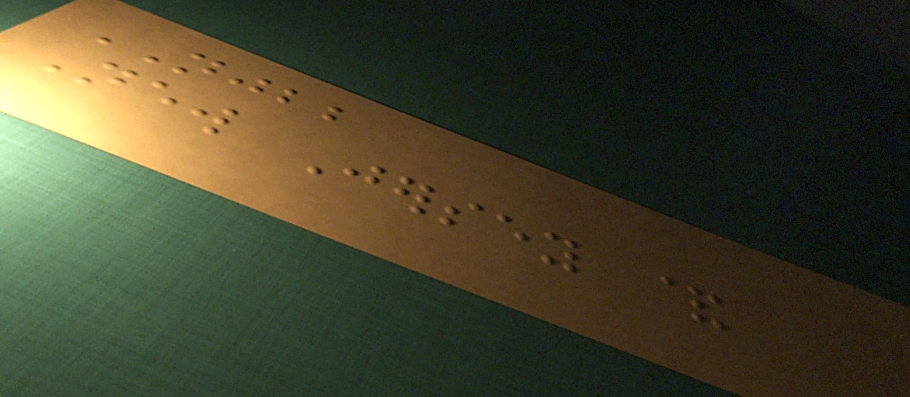NJBB
New Jersey &
